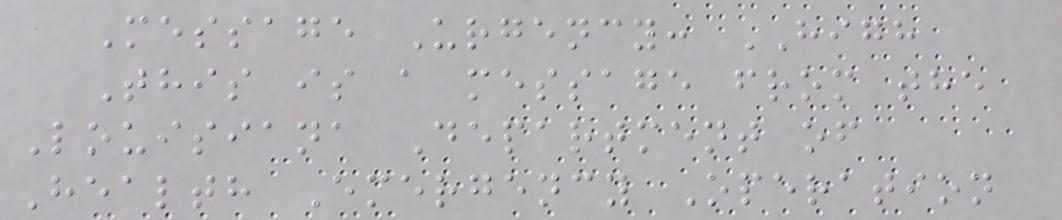Message Urgency: HIGH
This is a message from the
Louisiana Department of
Health Emergency Operation
